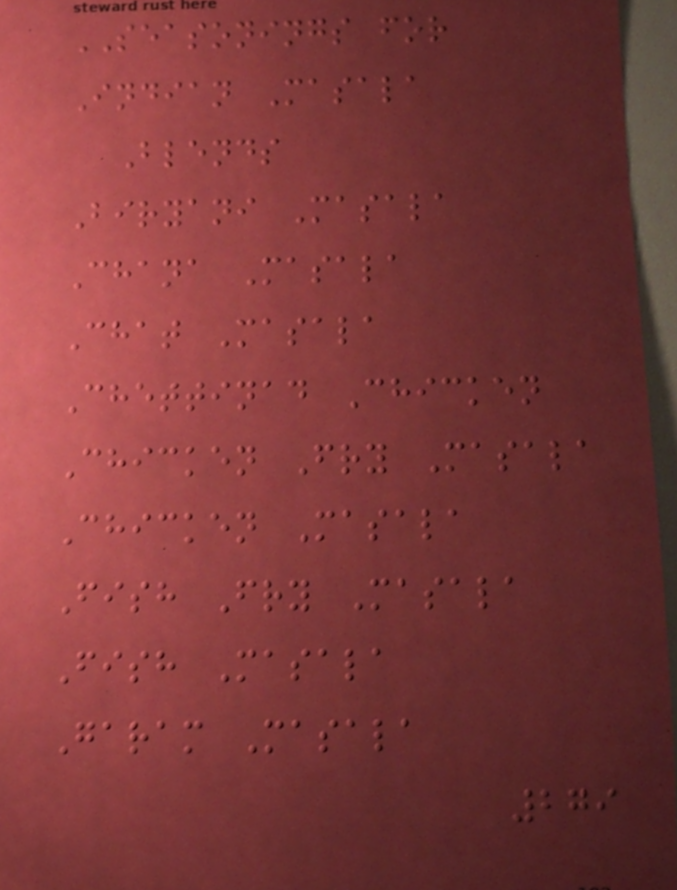SEASONINGS for
Indian Masala
Blends
Biryani Masala
Chana Masala
Chat Masala
Chettinad Chicken
Chicken Fry Masala
Chicken Masala
Fish Fry Masala
Fish Masala
Garam Masala
279
